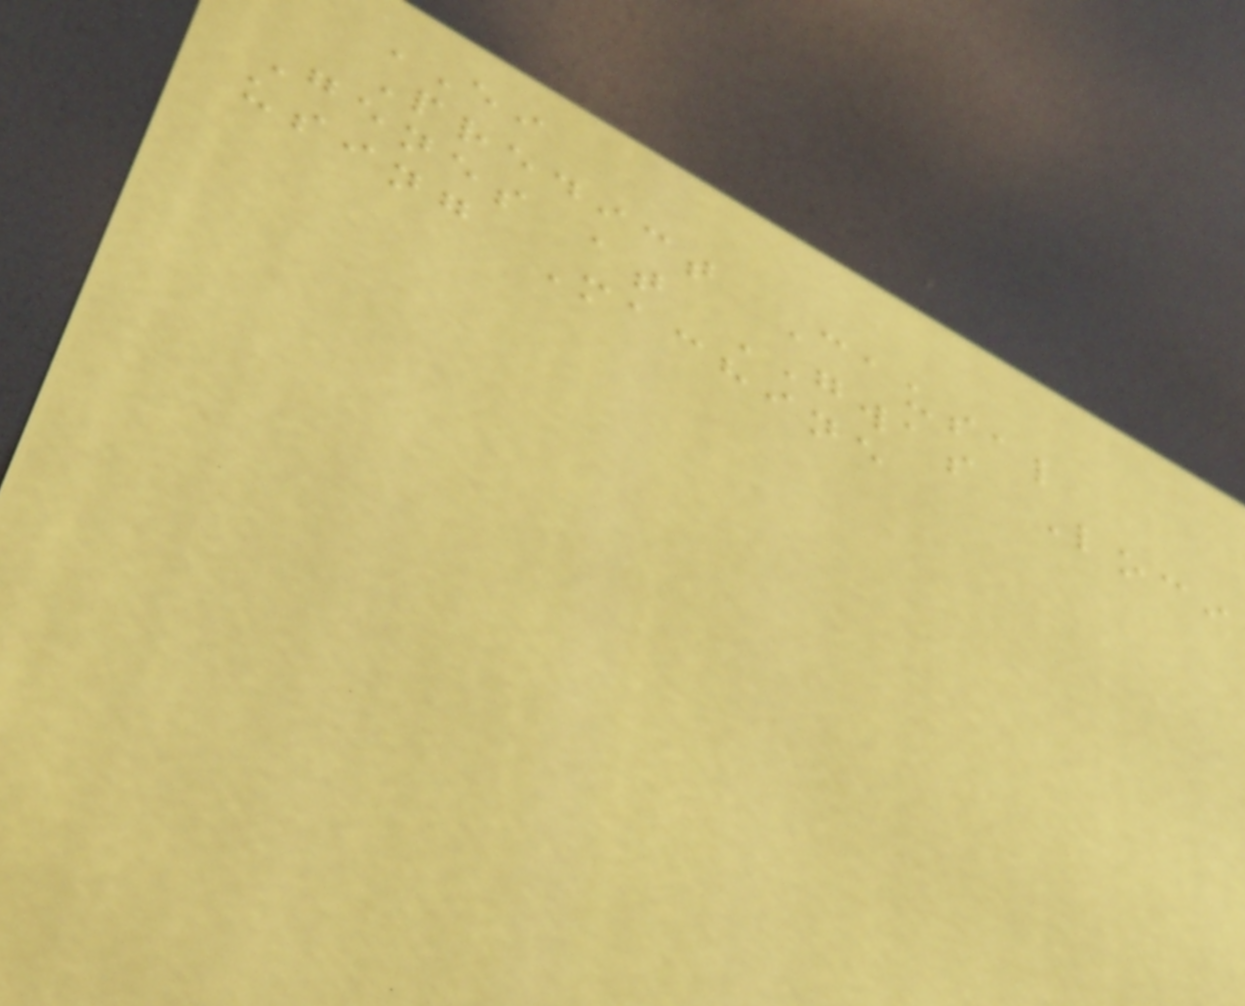EI
Predict Causal
Genes at GWAS Loci
using Machine
